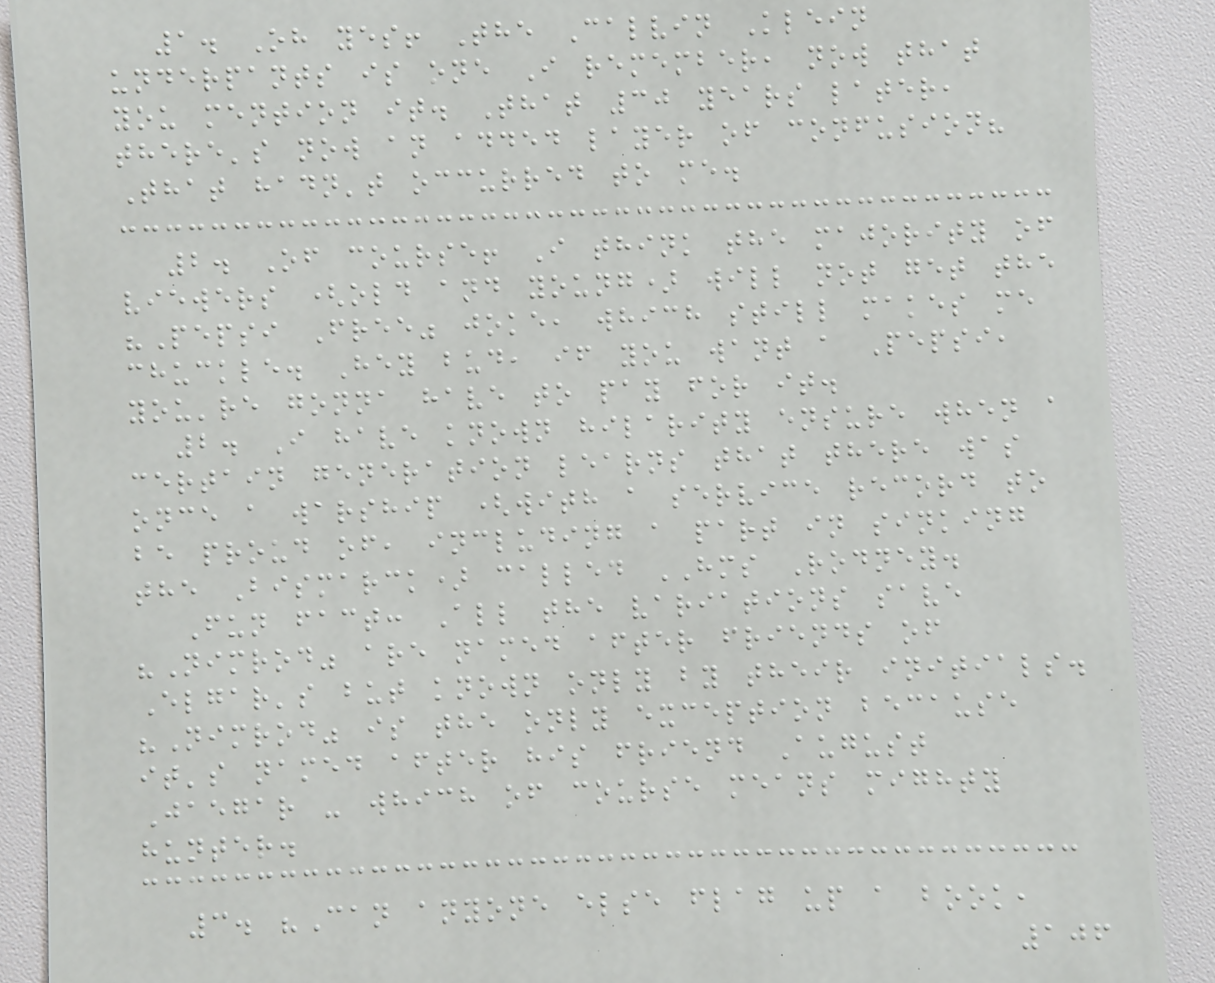1. Oh yes! The Calvin Klein
underpants is one I remember, now that
you mention it. That 30 years later,
there's now an added layer of confusion?
That hadn't occurred to me.
2. Of course! I think the majority of
viewers (old and young) will not get the
"Pepsi Free" joke, which still makes me
chuckle. Hey bud, if you want a Pepsi,
you're gonna have to pay for it.
2. I have known hilarity ensure when a
certain generation learns that there was
once a warship (with a service record to
be proud of, including a part in sinking
the Bismarck) called HMS Rodney.
Fun fact: All the variations save
"Nimrod" are named after friends of
Elgar's but known only by their initials.
"Nimrod" is the only exception because
it's named after his friend August
Jaegar - which of course means mighty
hunter.
3. "Can anyone else flag up a book,
106
